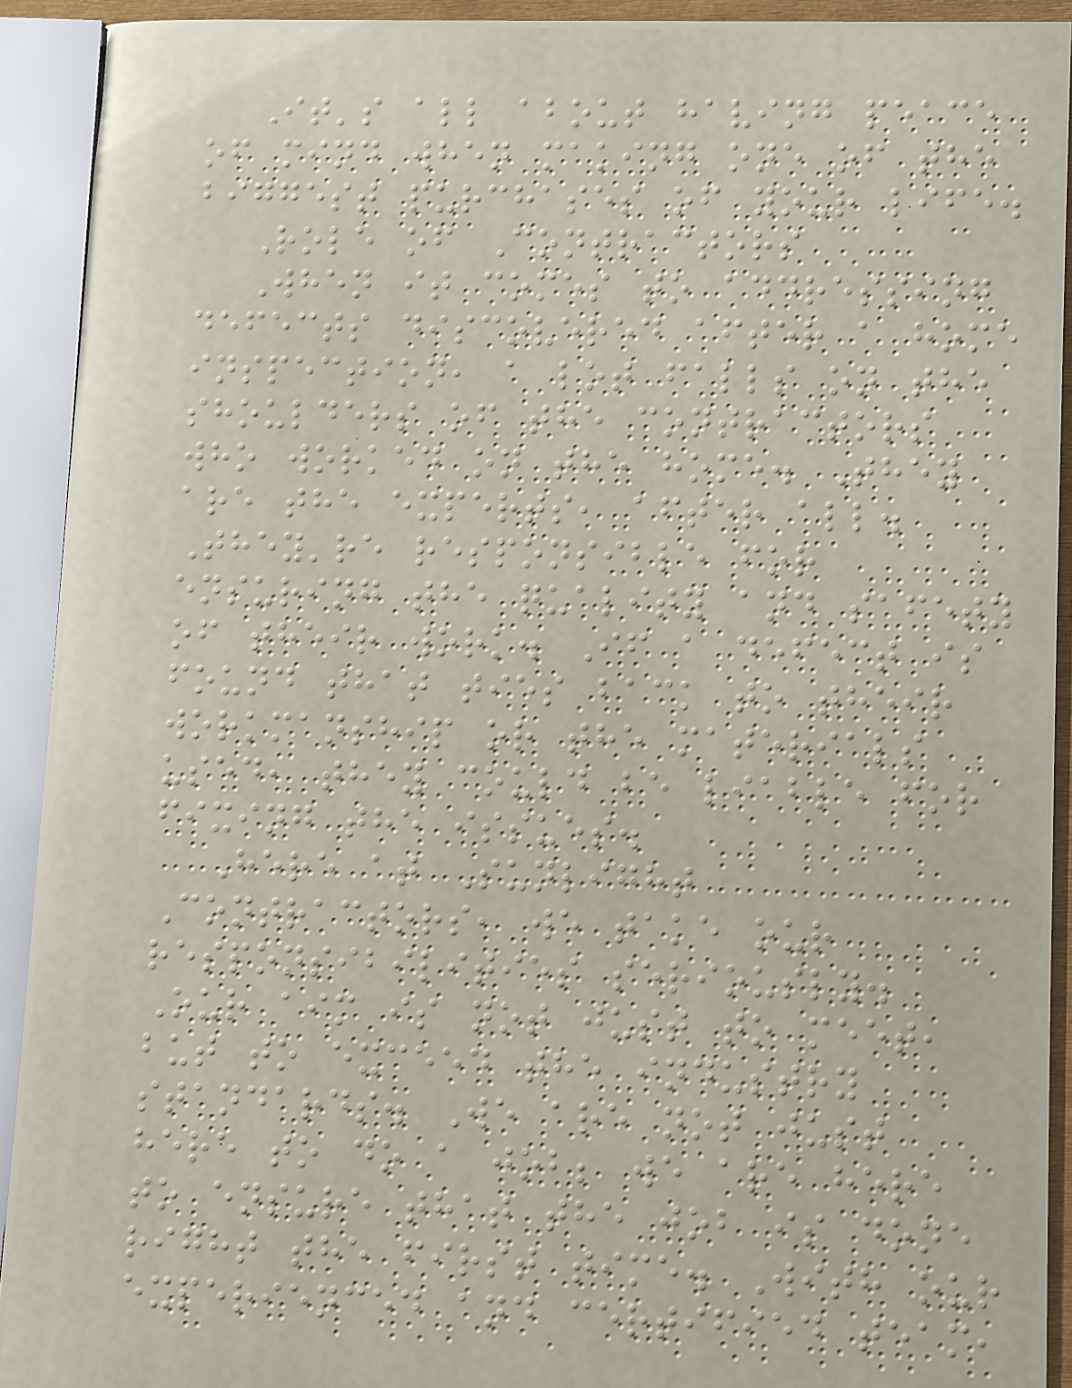It's all about having peace
of mind when making one of the
biggest purchases of your life.
Role of Contractors
When it comes to addressing
defects discovered after a home
inspection, a lot falls on the
shoulders of the contractors
who worked on the home. They
are the experts, after all.
They're responsible for
ensuring the quality and safety
of their work. If a defect is
found that ties back to their
workmanship or the materials
used, they could be liable for
fixing the issues.
Here at Sunlight
Contractors, we take our
responsibilities seriously.
Our aim is not just to meet,
but to exceed the industry
standards. We are not just
here to do a job; we are here
to ensure that the job is done
right the first time. With our
experienced and certified team,
